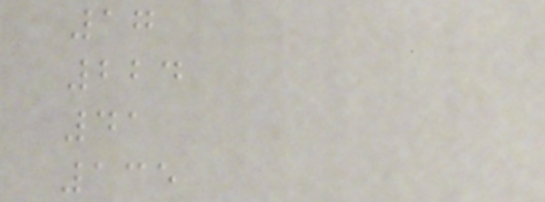17
224
41
135
